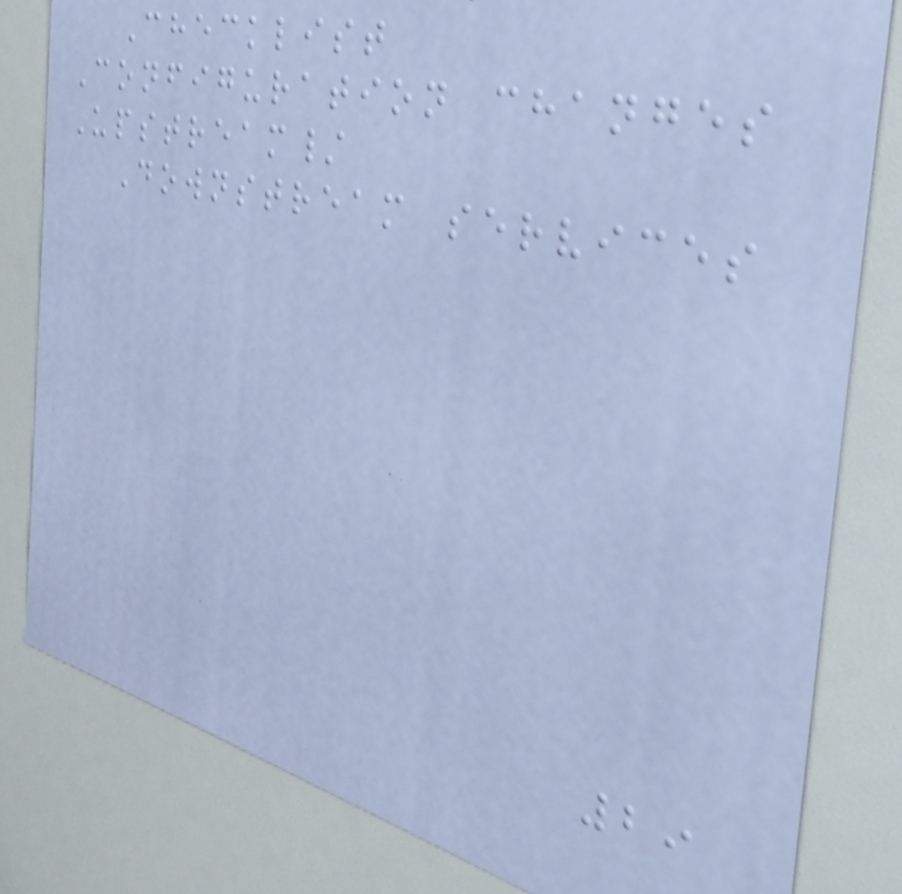Checklist
Configuration changes
Upstream/
Downstream services
29
